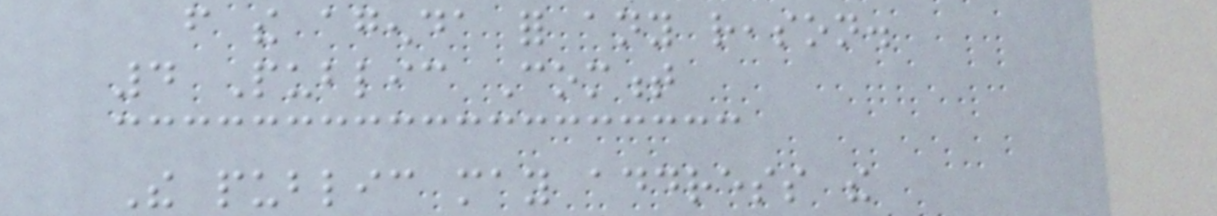from the agenda for any reason.
4 Public Comment
The public may address the
